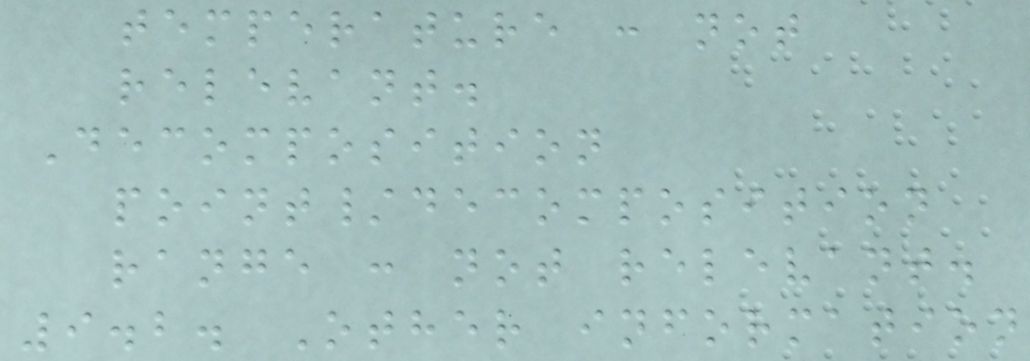temperature : not
relevant.
Decomposition
point/decomposition
range : not relevant.
9.2. Other information
